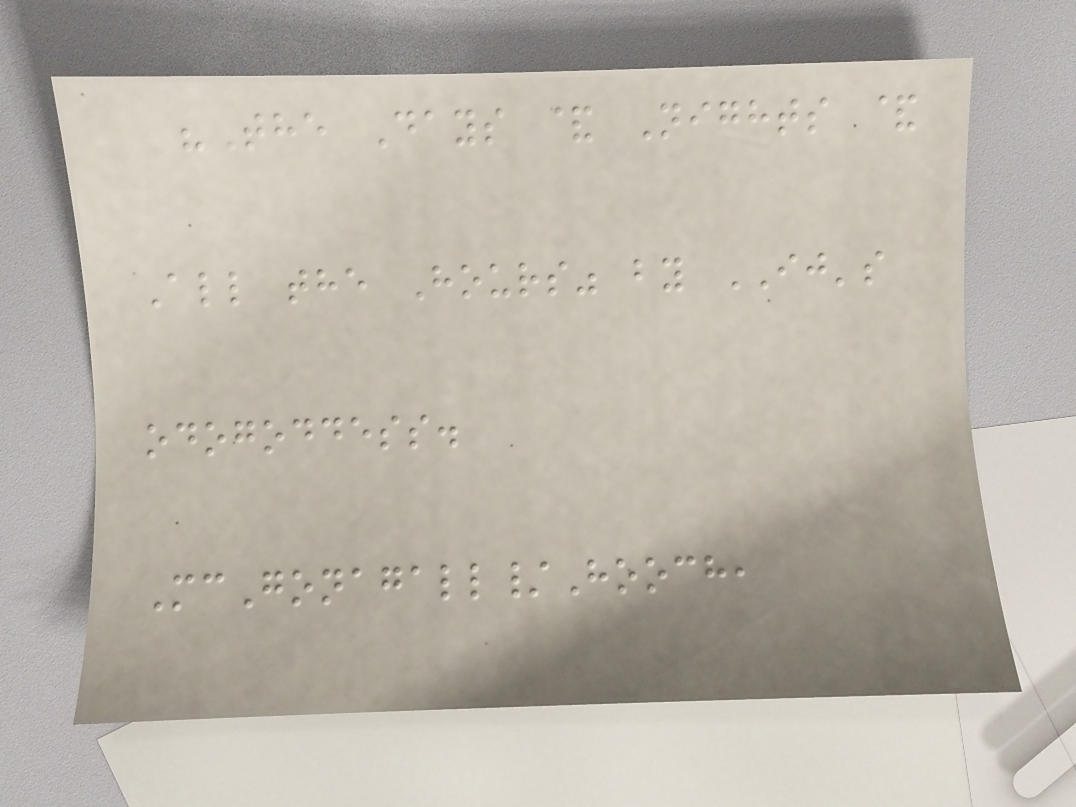"The Days & Nights &
All the Hours" by IJ's
odogoddess.
McGonagall/Hooch,
